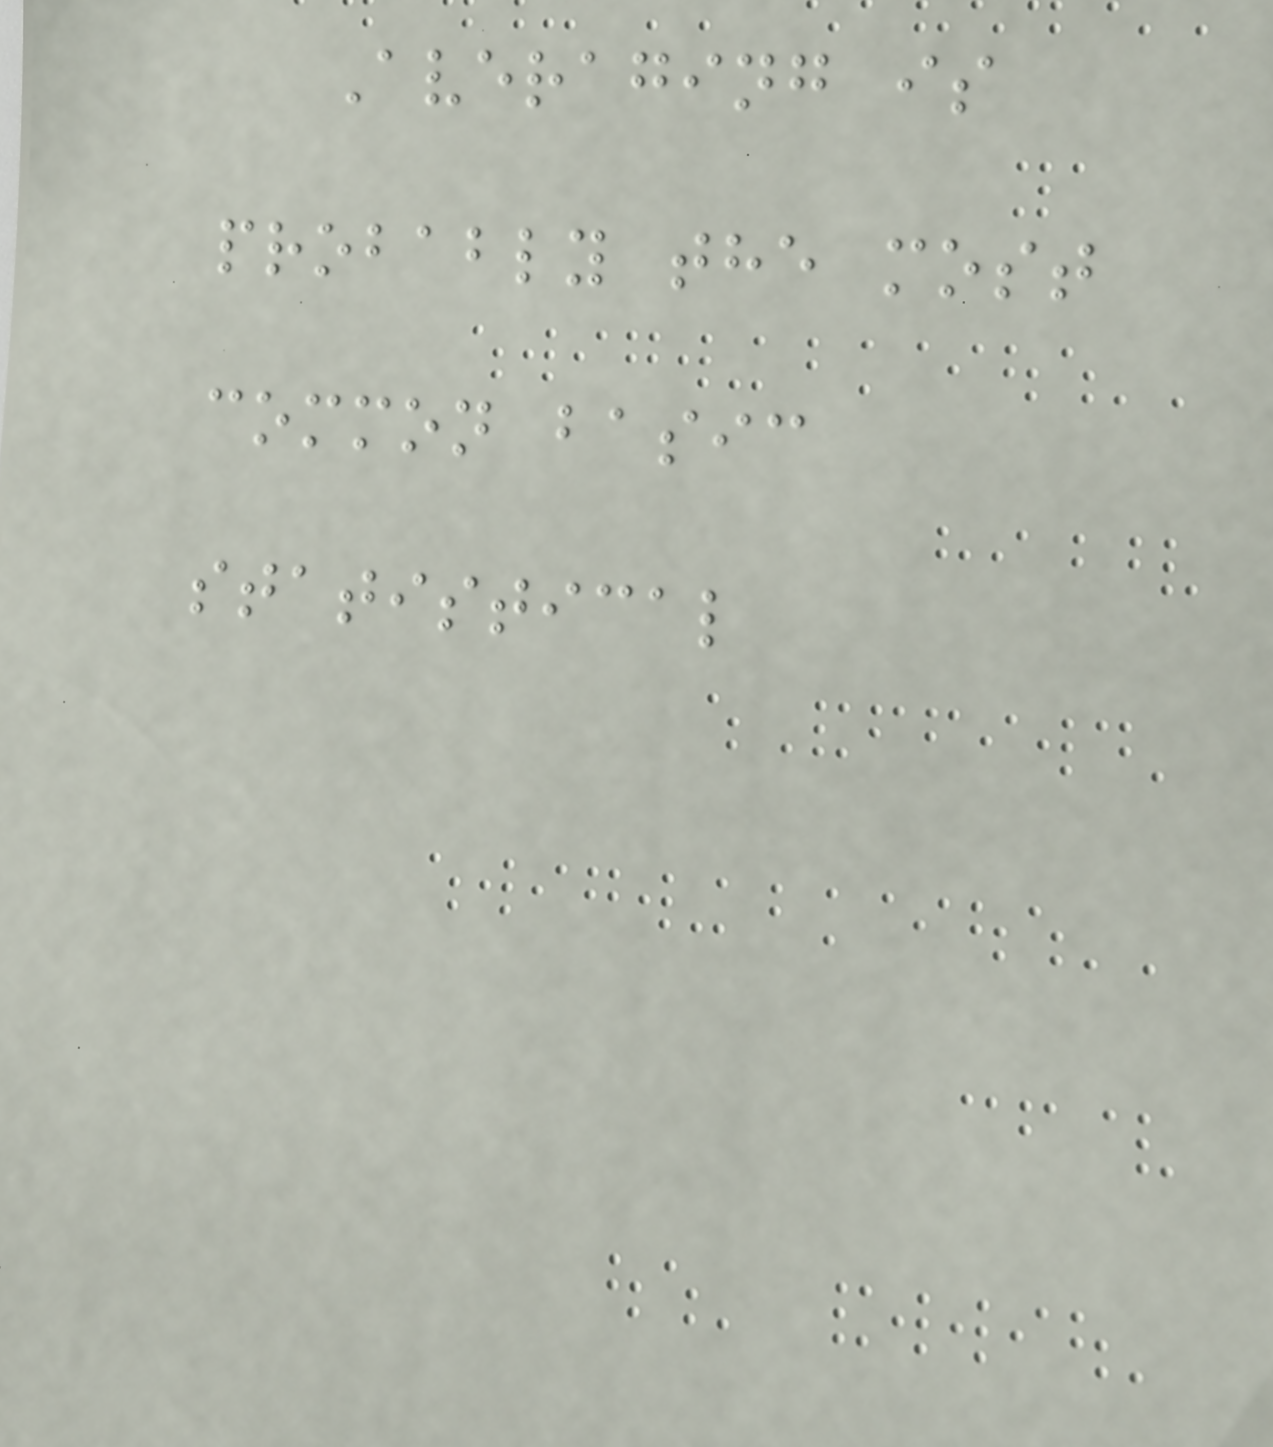Averaging is
probably the most
common basic
statistical
